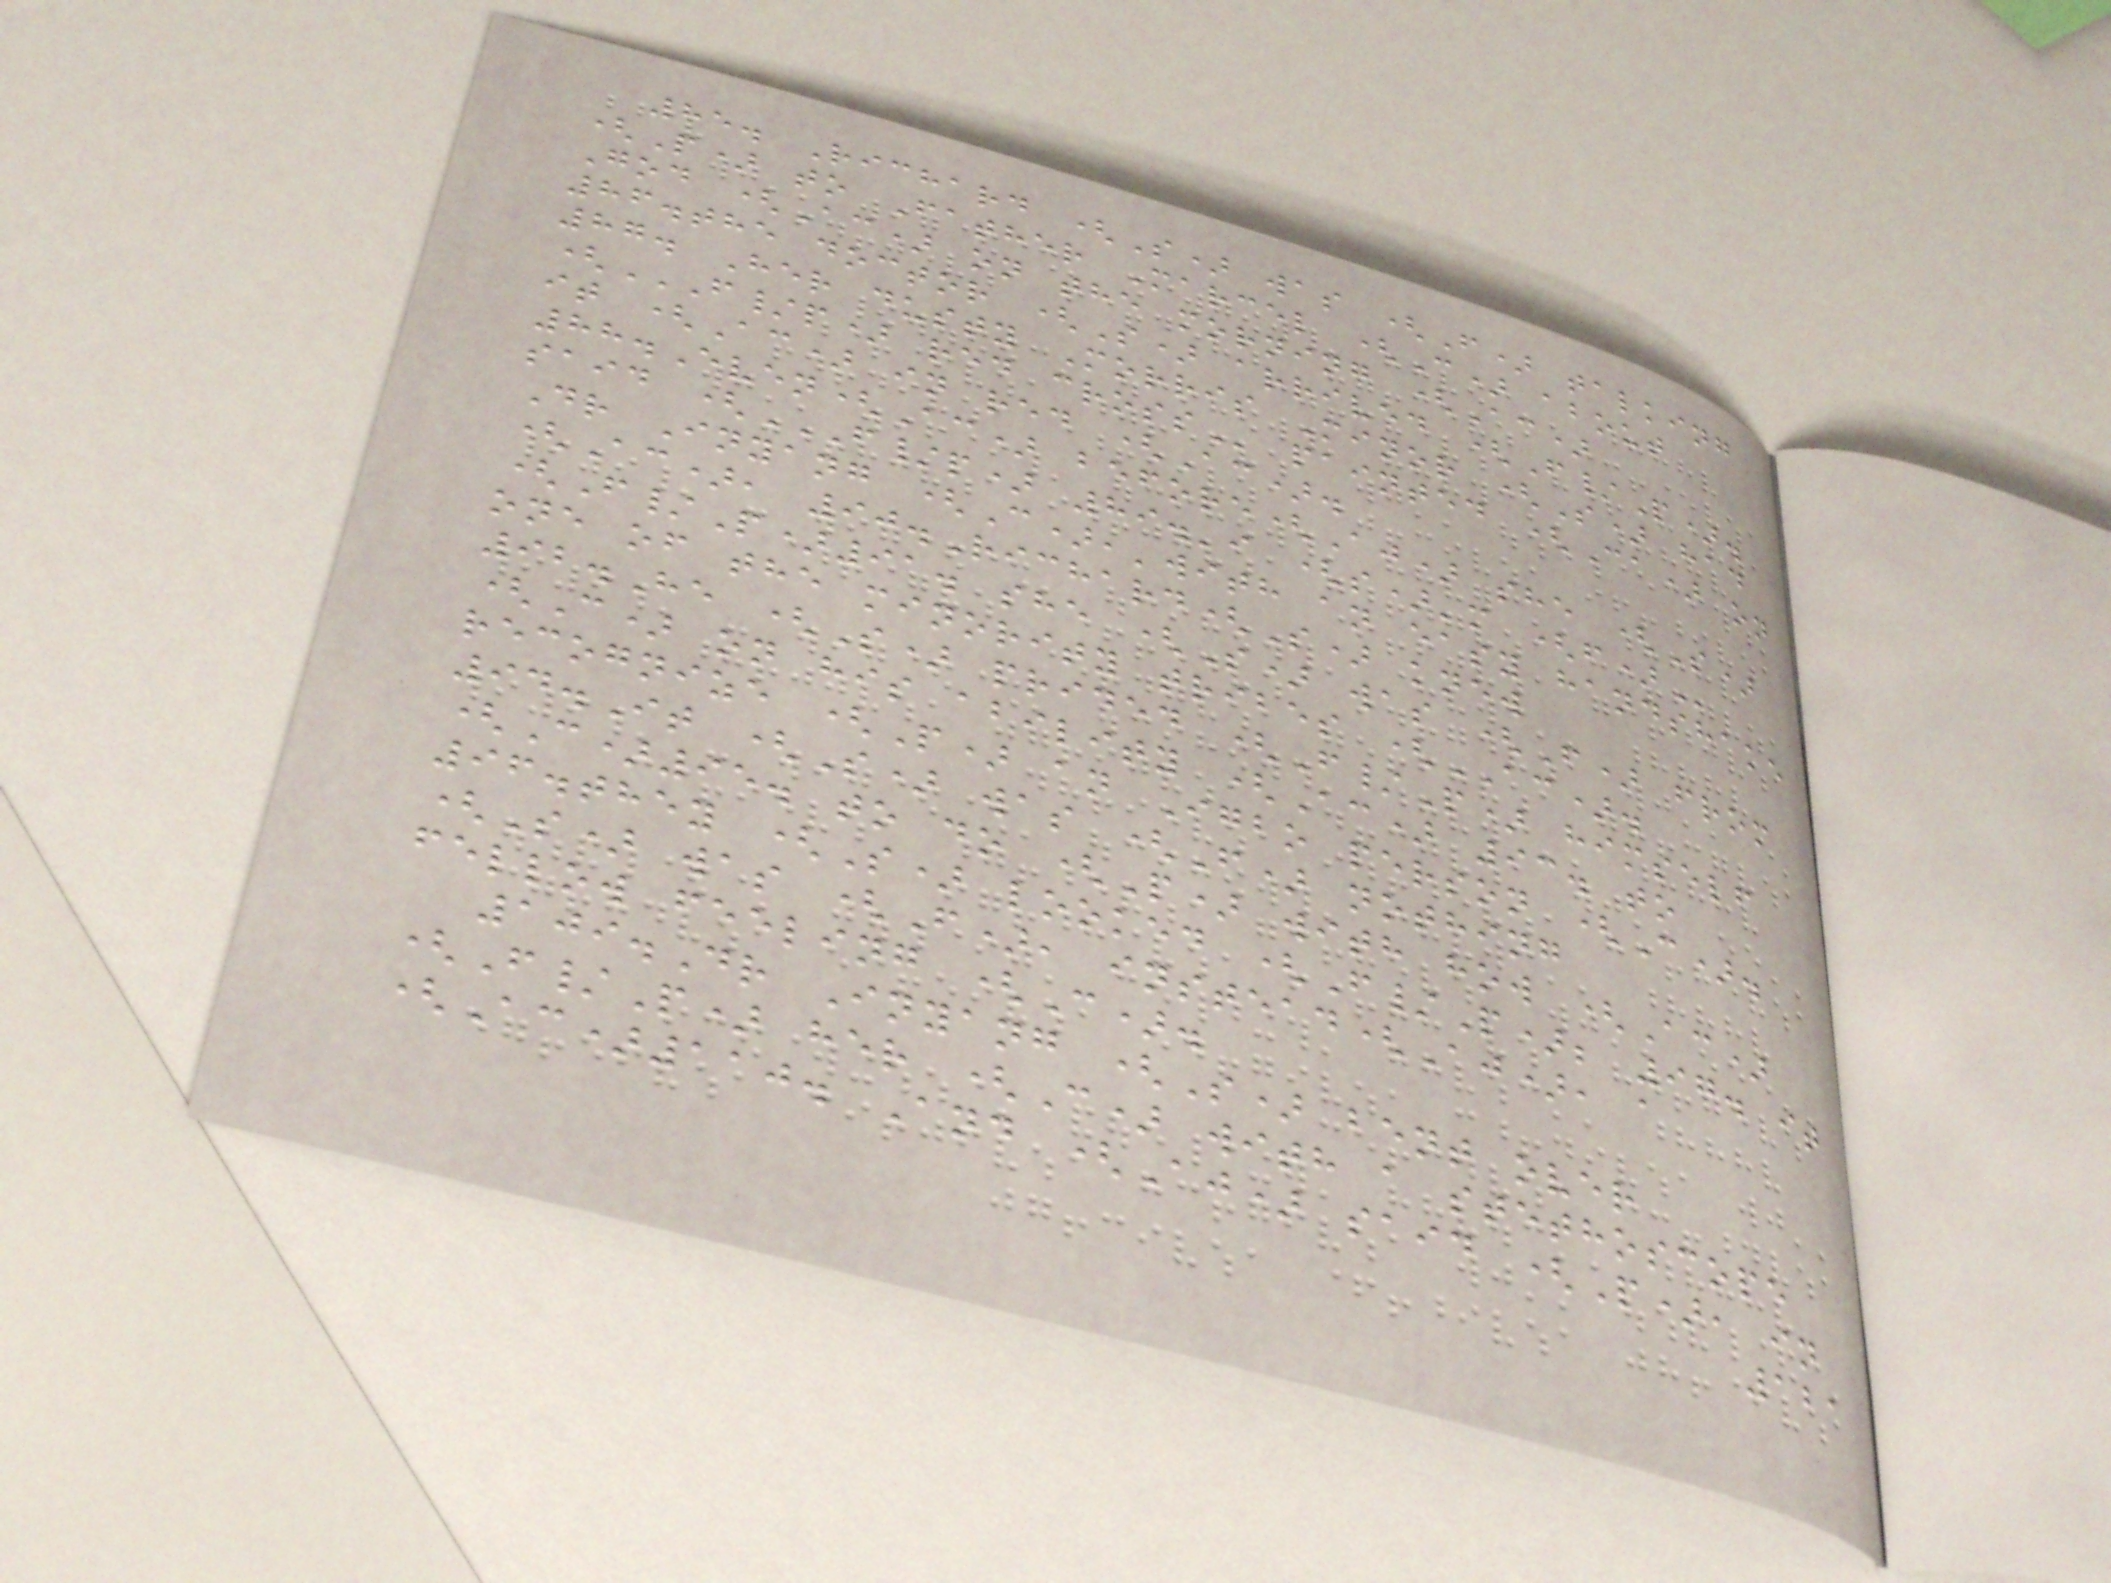85. Richard (S) was (F) talking
(P) to Father Marcel (C) about
God (Ac) on the morning (Ac)
86.the doctor (S) arrived (F/P).
87. Her dusty Morris Minor (S) had
(F/P) RED CROSS painted (Ca) on
it (Ac) in red (Ac).
88.Even(Ac) before(Aj) she (S)
said (F/P) 89.'I (S)'M (F)
Dr Inyang (C),'with an easy handshake
(Ac), 90.Richard(S) knew
(F/P)91. she (S) was (F) from
one of the minority tribes (AC).
92.He (S) prided (F/P) himself
(C) on his ability (Ac) 93. to
recognize (P) an Igbo person (C).
94.It (S) was (F) nothing
(C)95. to do (P) with how (Ac)
96.they (S) looked (F/P); 97. it
(S) was (F), instead(Aj), a
fellow feeling (C).
109.Dr Inyang (S) bent over
(F/P) her (C) with a stethoscope
(Ac)110. And (Aj) said (P), in
121
